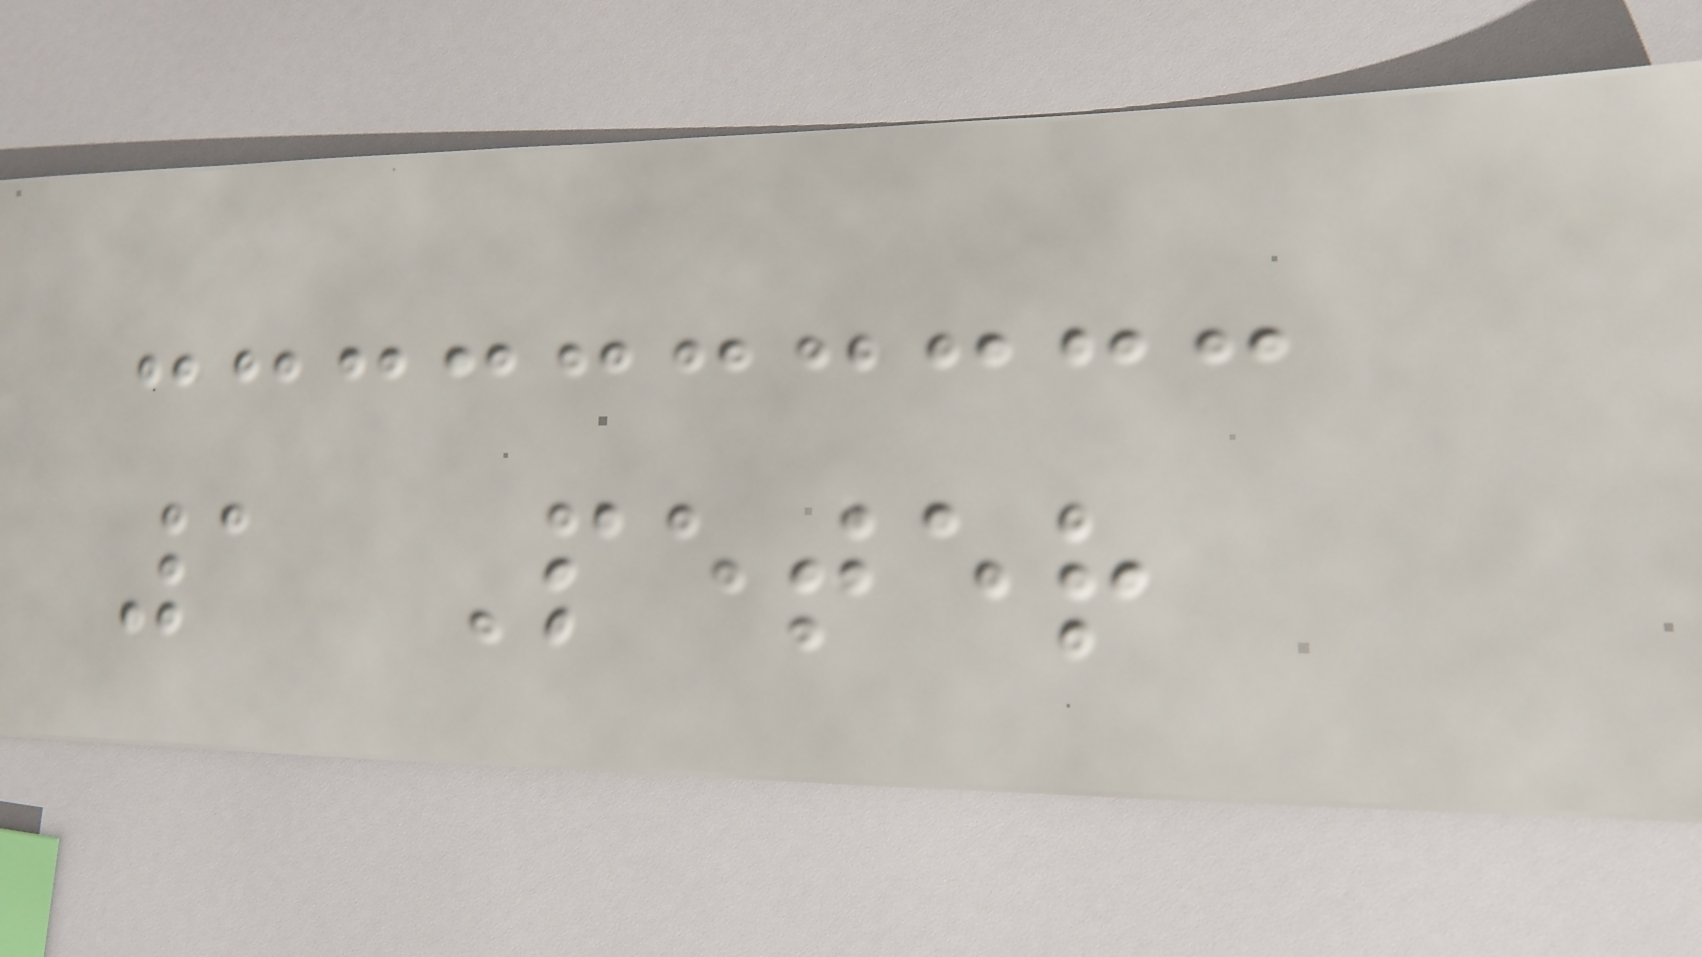1 Peter
